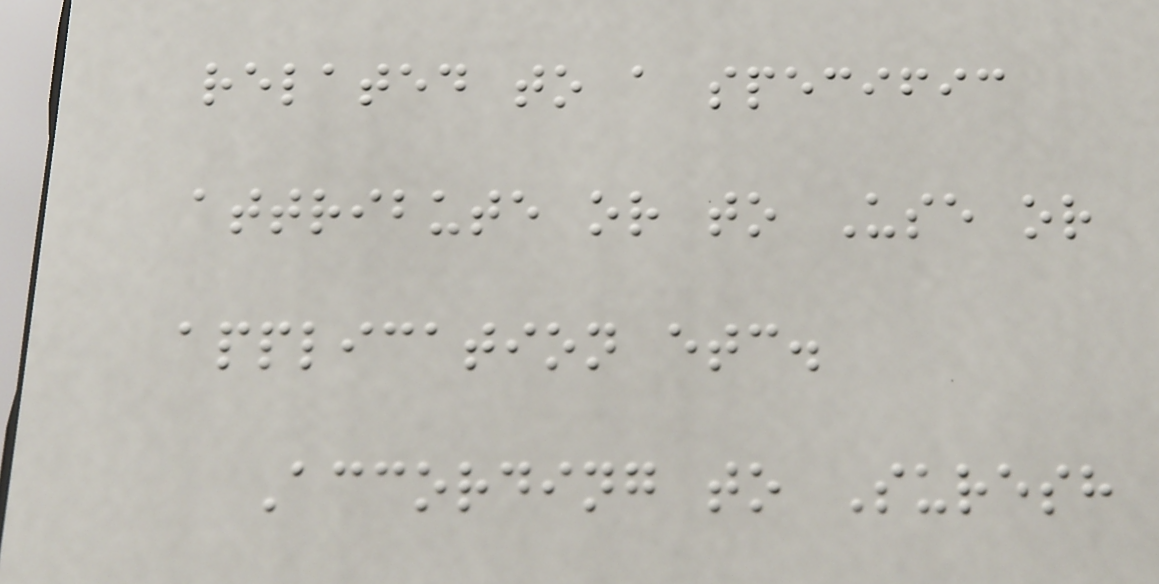related to a specific
attribute or to Use or
application etc.
According to Suresh
